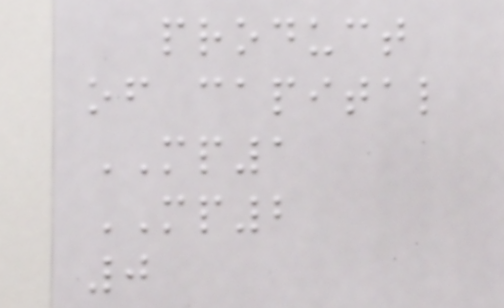product
of capital
MP1
MP2
0
